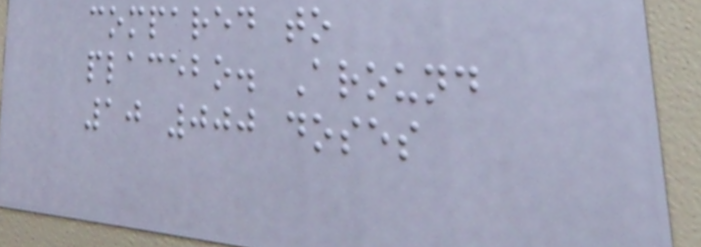compared to
placebo. Around
10 000 doses
